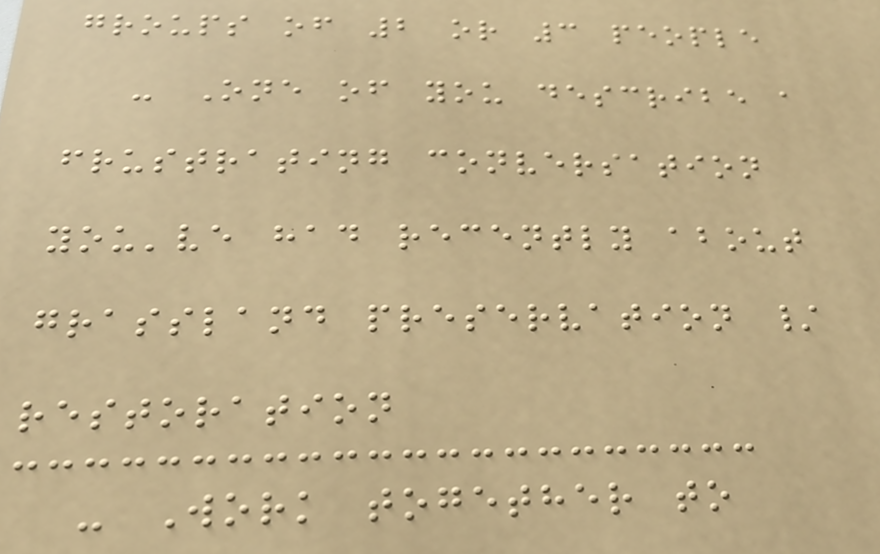groups of 2 or 3 people
- One of you describe a
frustrating conversation
you've had recently about
grassland preservation /
restoration
- Work together to
